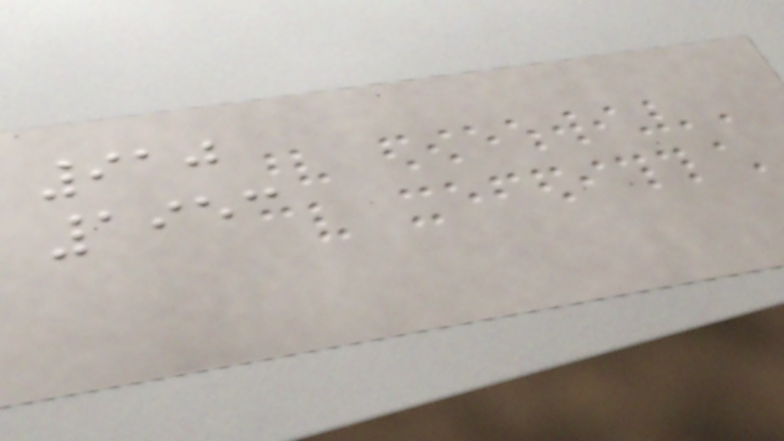910
1953
